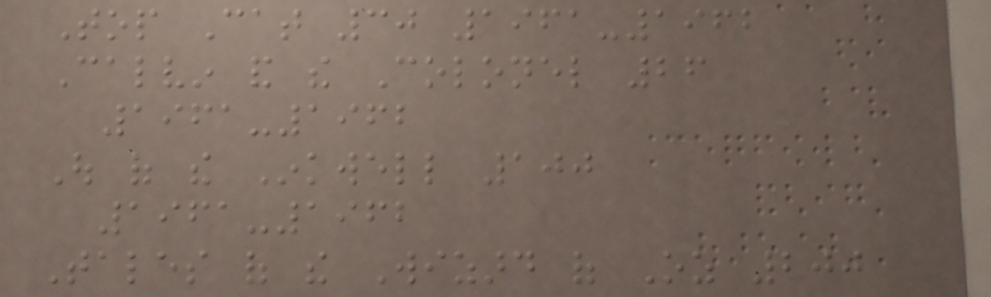Top Cat 30 1961-1962
Calvin and the Colonel 26
1961-1962
Out of the Inkwell 100
1961-1962
Tales of the Wizard of Oz 200
